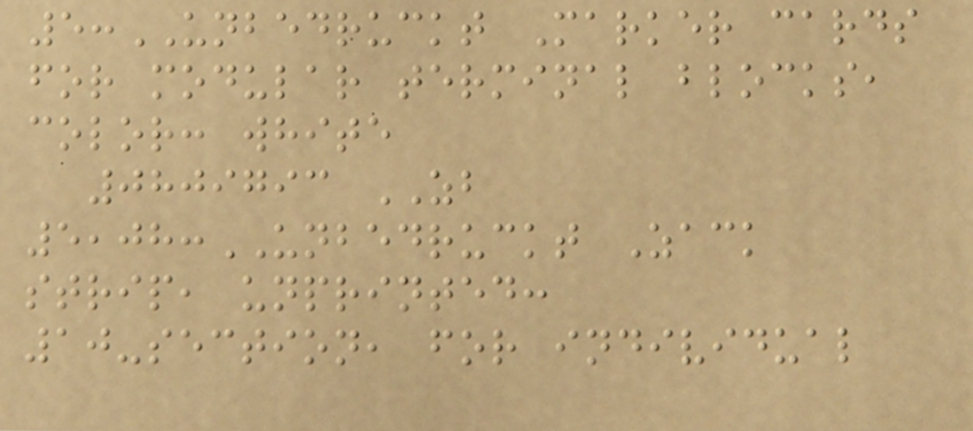5:UNBEDRUCKT Marker cards
for modular terminal blocks,
color: white
0809793 ZB
5,08:UNBEDRUCKT Zack
strip, unprinted:
10-section, for individual
